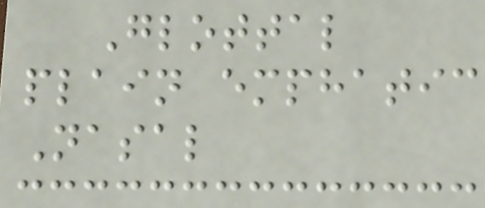Glottal
plain emphatic
Nasal
